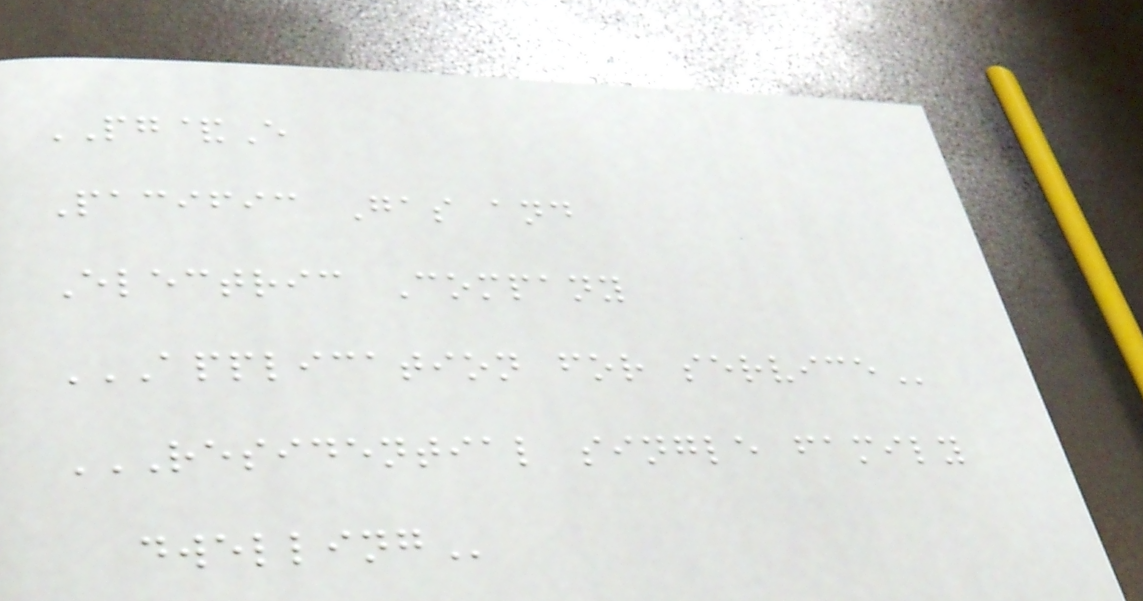PG&E
Pacific Gas and
Electric Company
APPLICATION FOR SERVICE
RESIDENTIAL SINGLE FAMILY
DWELLING
